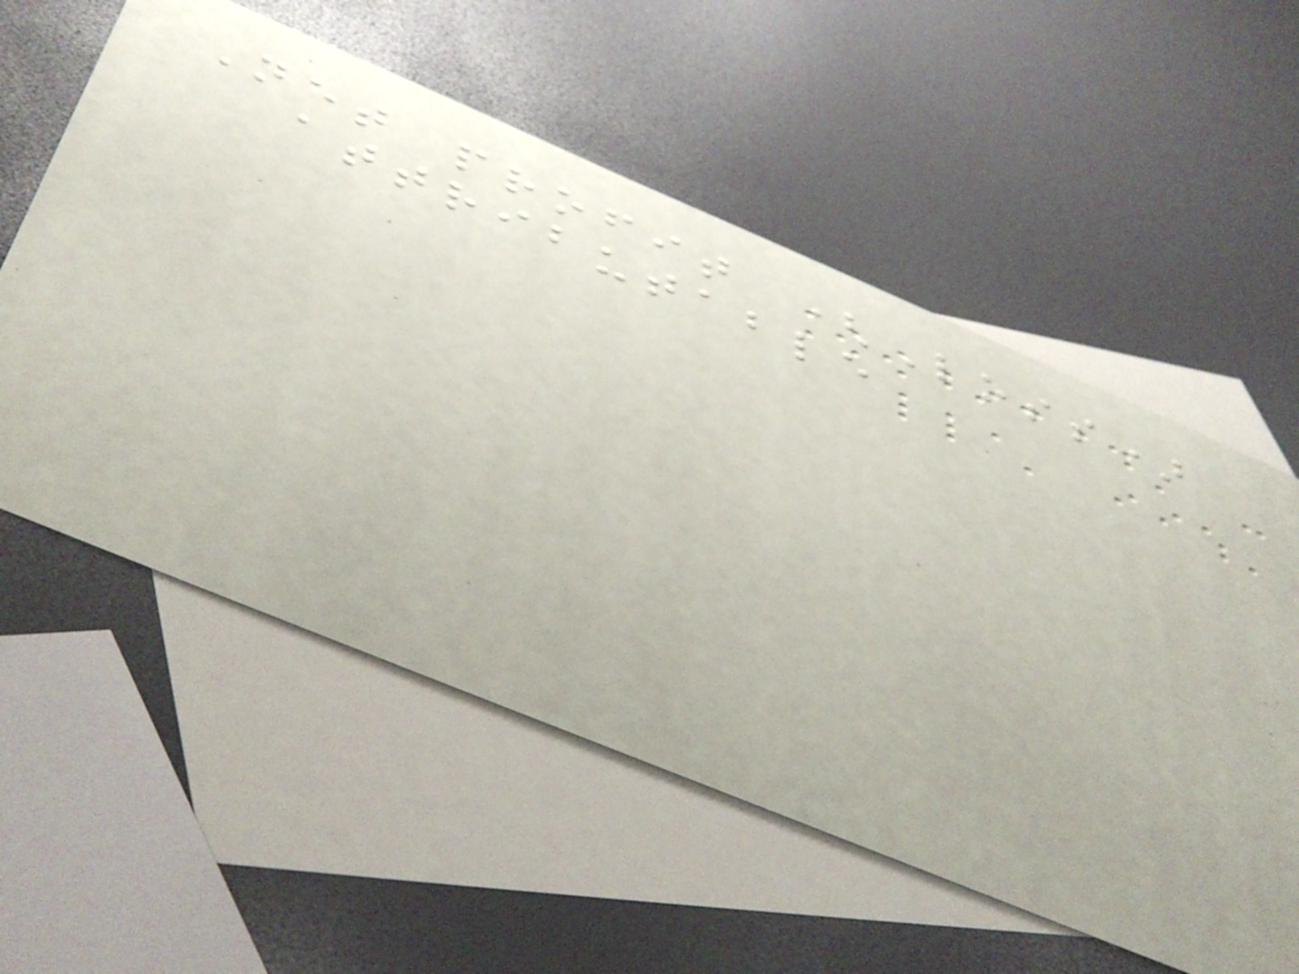Net profit (Loss)
attributable
